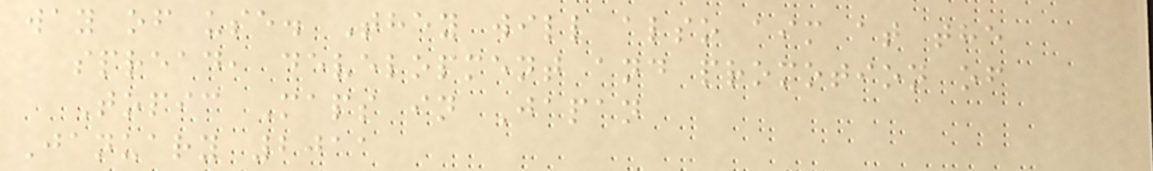way of use. They will also aim at the
spread, development and promotion of
Topic Maps in Japan
January 2011
